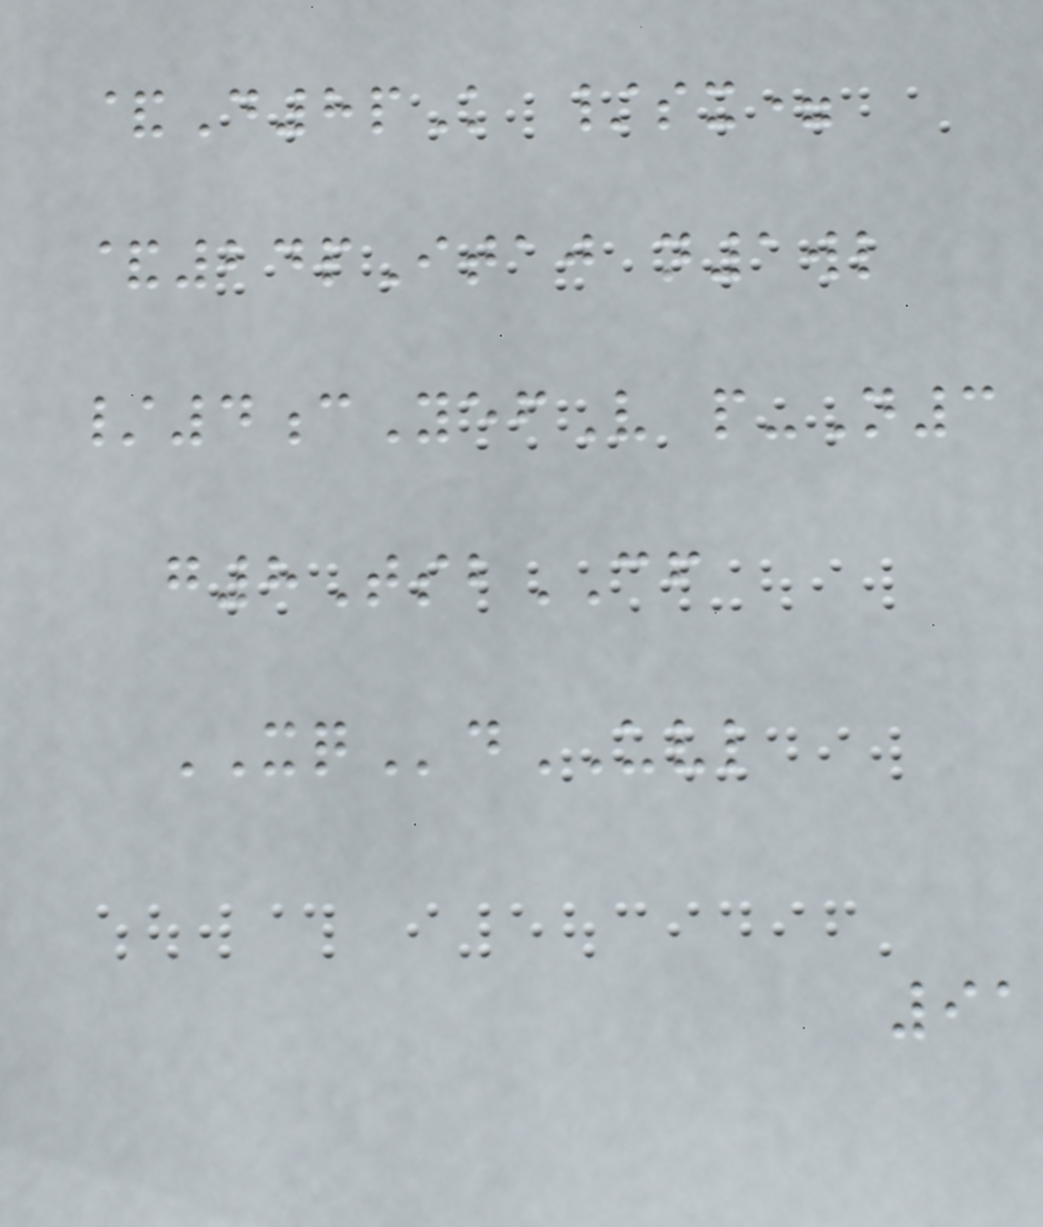&D8pK /sx=
&24pItaj n1wl
/4cYefV p-N3
g8TsbCF
XQdUVL
91
